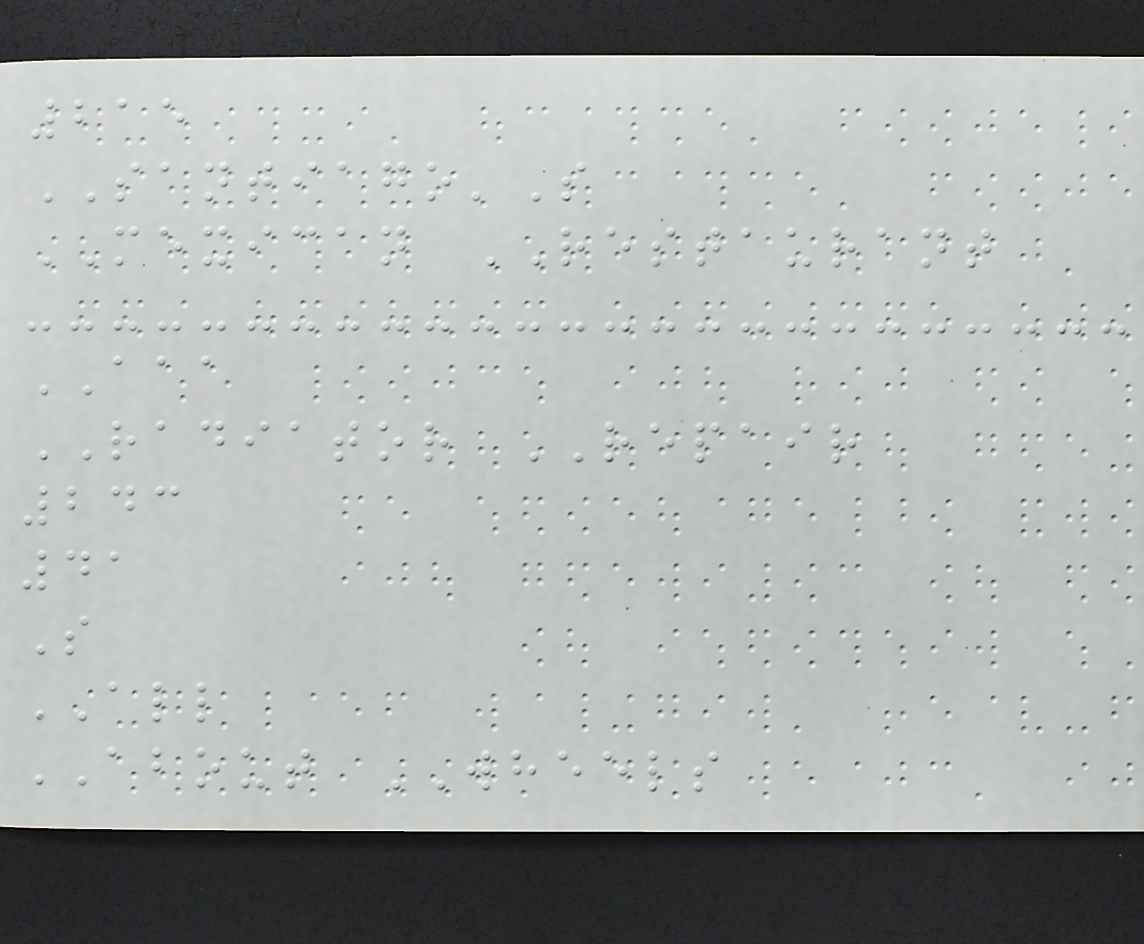215
SANTIAGO'S
MEXICAN RESTAURANT
AAA
RADIATOR REPAIR
243
41
S
ALL
ABOUT WHEELS
